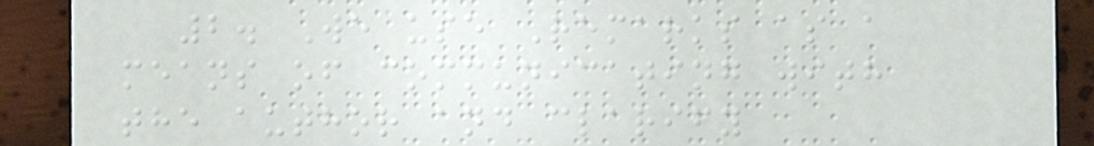2. We use Remarks as a
means of communicating with
the author and clarify
